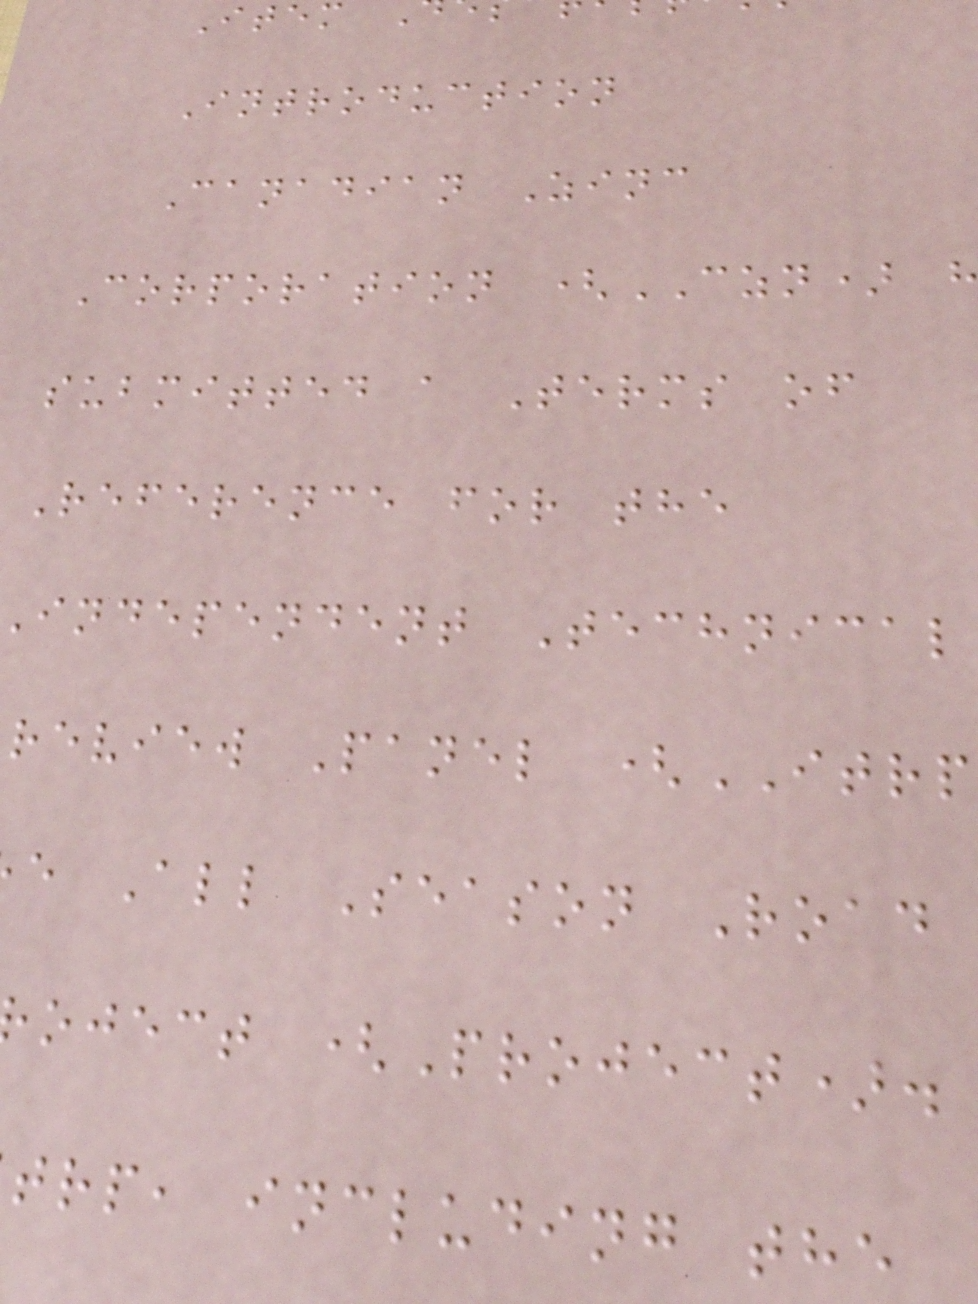Item
Introduction
Canadian Zinc
Corporation (CZN)
submitted a Terms of
Reference for the
independent Technical
review Panel (ITRP
e All Season Road
oject (Project).
trp, including the
